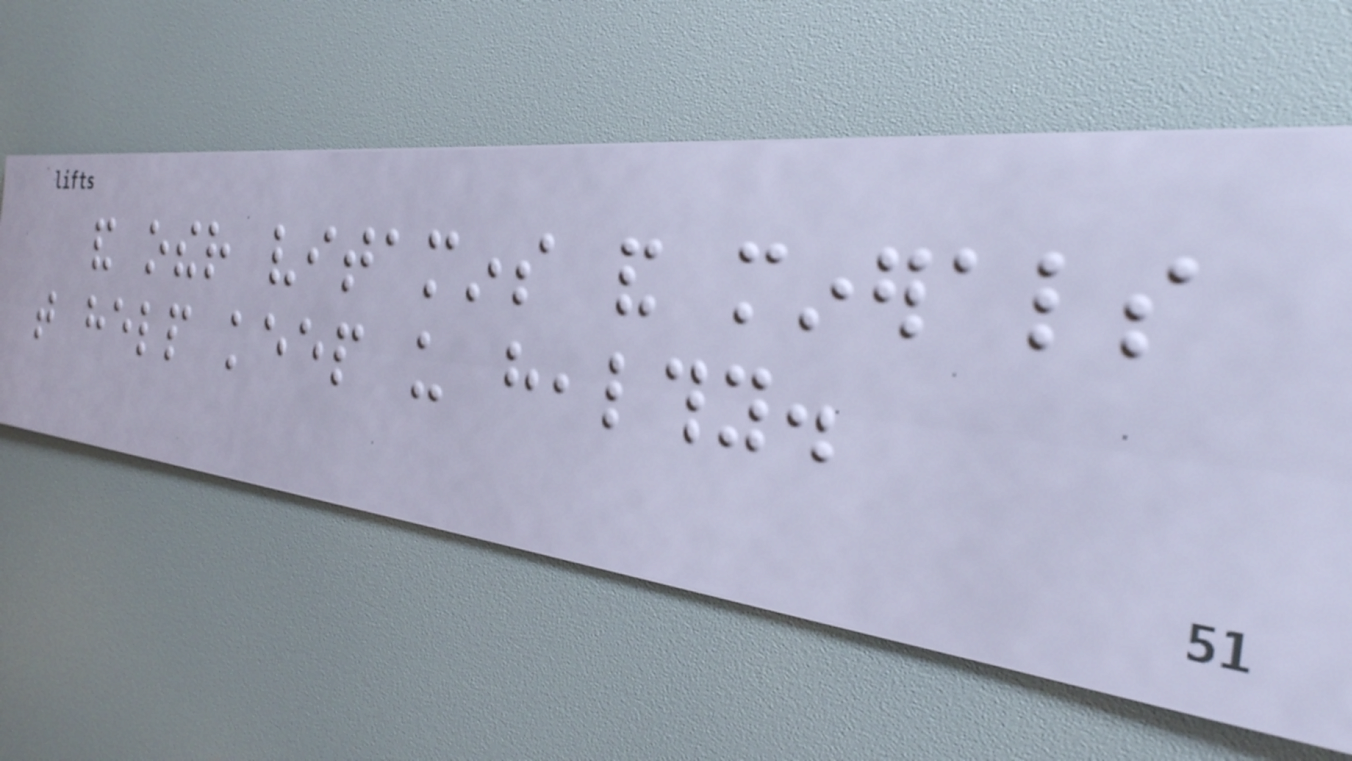and other vitamins and minerals
that help keep us healthy.
